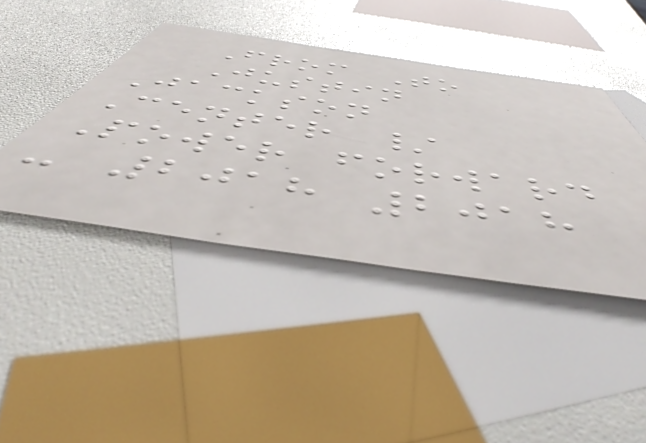From To
Justin
Jackson
Center /
Power forward
- 2018 2018
